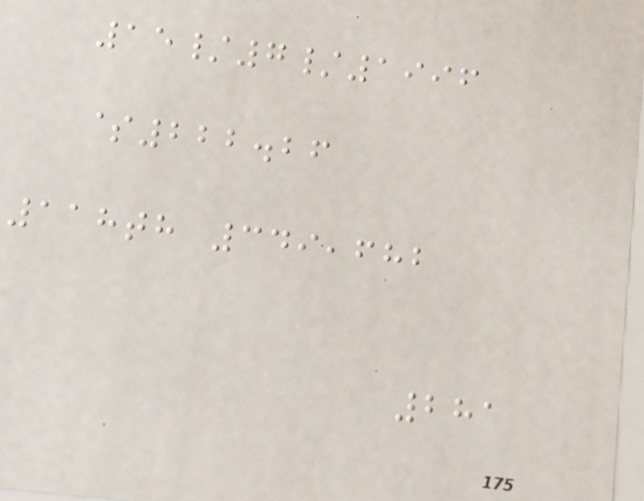15/7/1996
$222.26
118th 349,682
281
